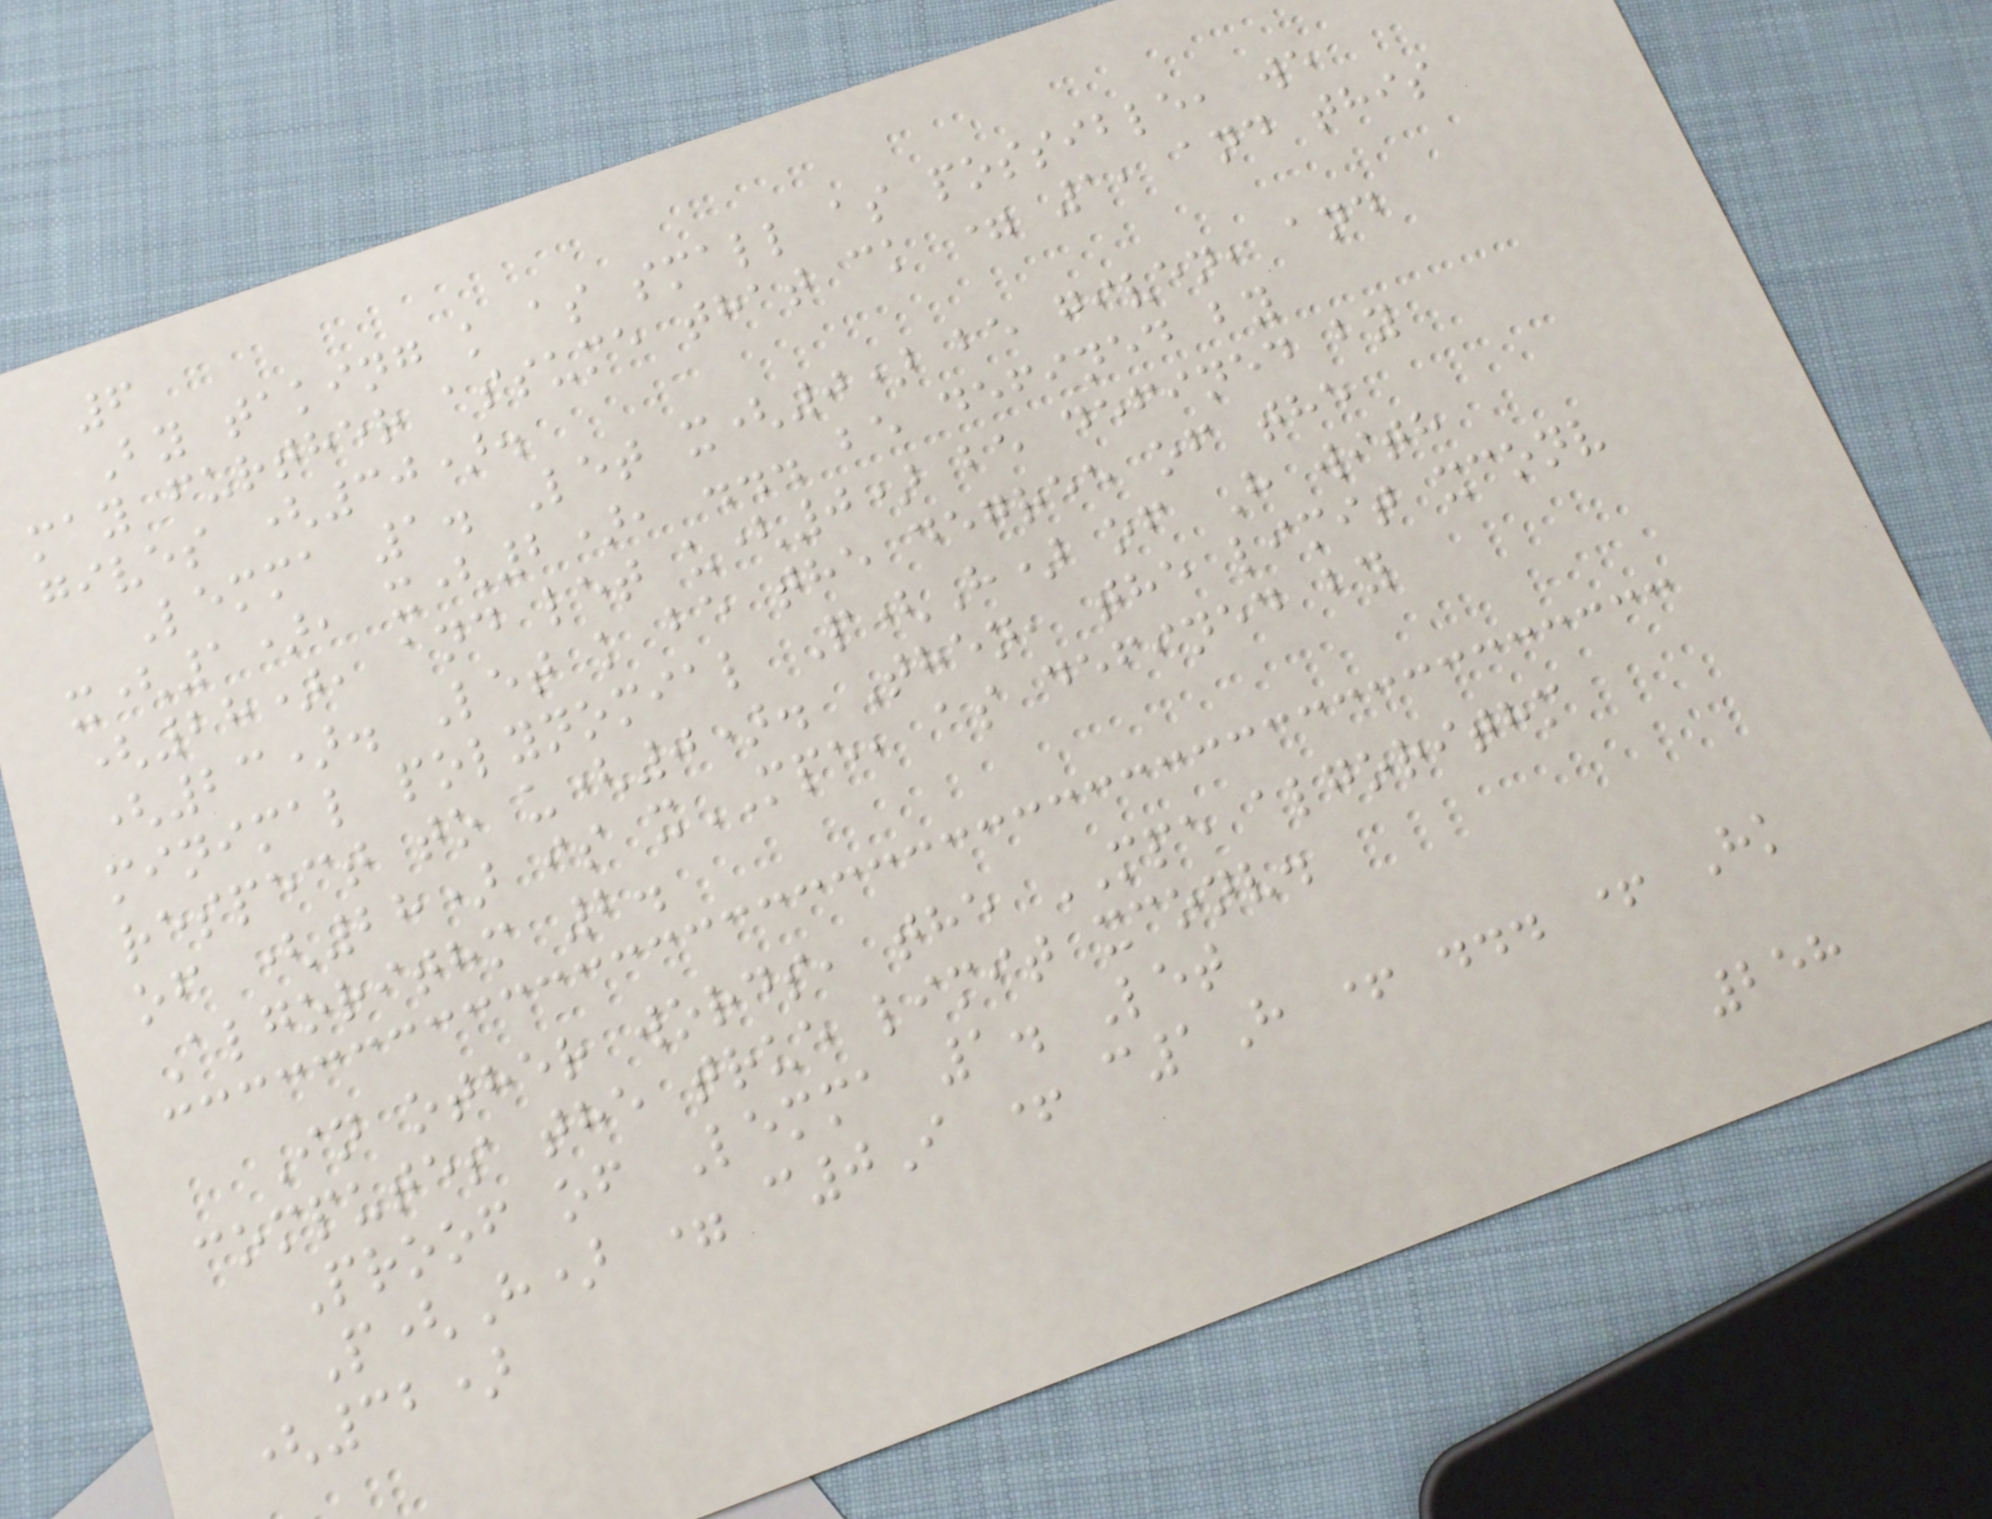6
By taking k as small as possible, we
may further assume that ck = 1, and this
gives (30).
Lemma 1. Let x(0) be given, and
x(1), x(2), ... be defined by
(28), and let u(0) be defined by
(23). Let k be the degree of the
minimal polynomial P(H) of H with
respect to u(0). Then, the limit xconv
of (28) is xMPE, as defined by
Algorithm 2.
In other words, the MPE algorithm
computes the true limit xconv.
Proof of Lemma 1. Let
P(H) = c0I + c1H + ... + Hk
(32)
258
